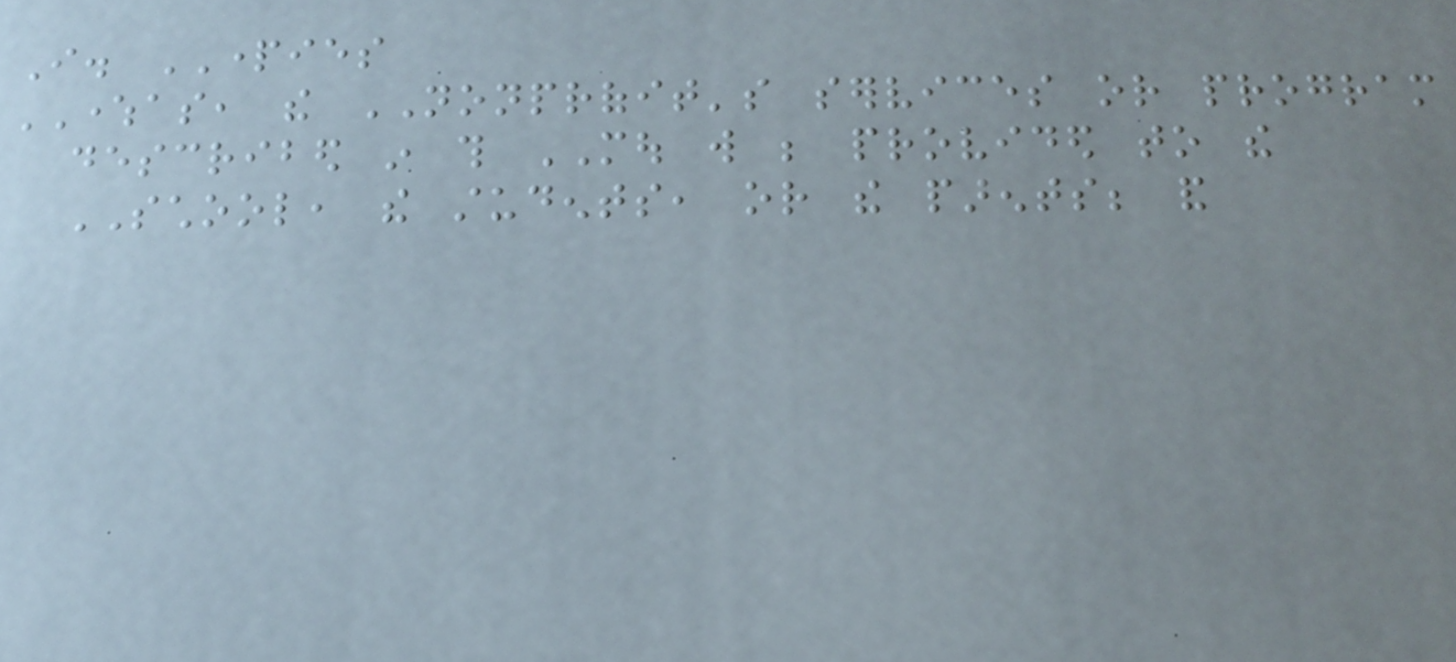I. PARTIES
WHEREAS, the NONPROFIT's services or program
described in this MOU will be provided to the
SCHOOL, the students, or the parents; and
